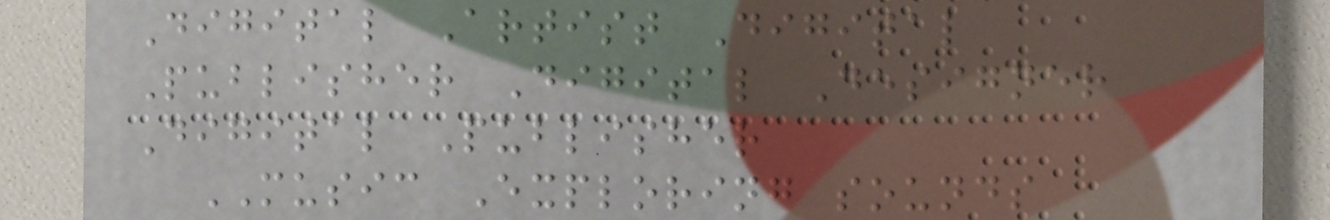Digital Artist Digital
Publisher Digital Designer
Digital Publisher
MUSIC Exploring sounds
